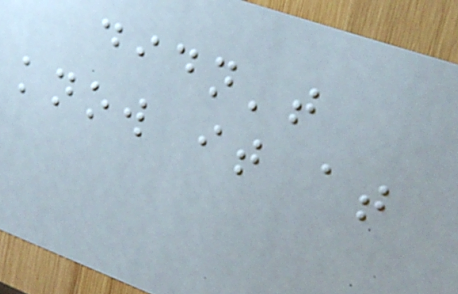didn't
know it at
